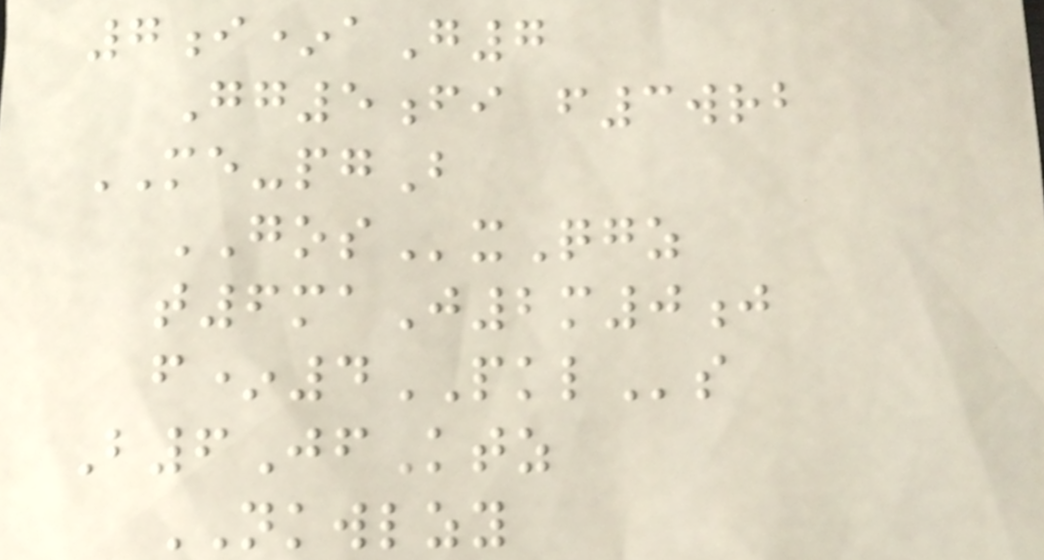7i*aG7
Gg5fi f3wrb
ME-pgB
GOSxQgz
t6maJ2m0j
f*4PKLs
B6JfKtz
NKWLZY
